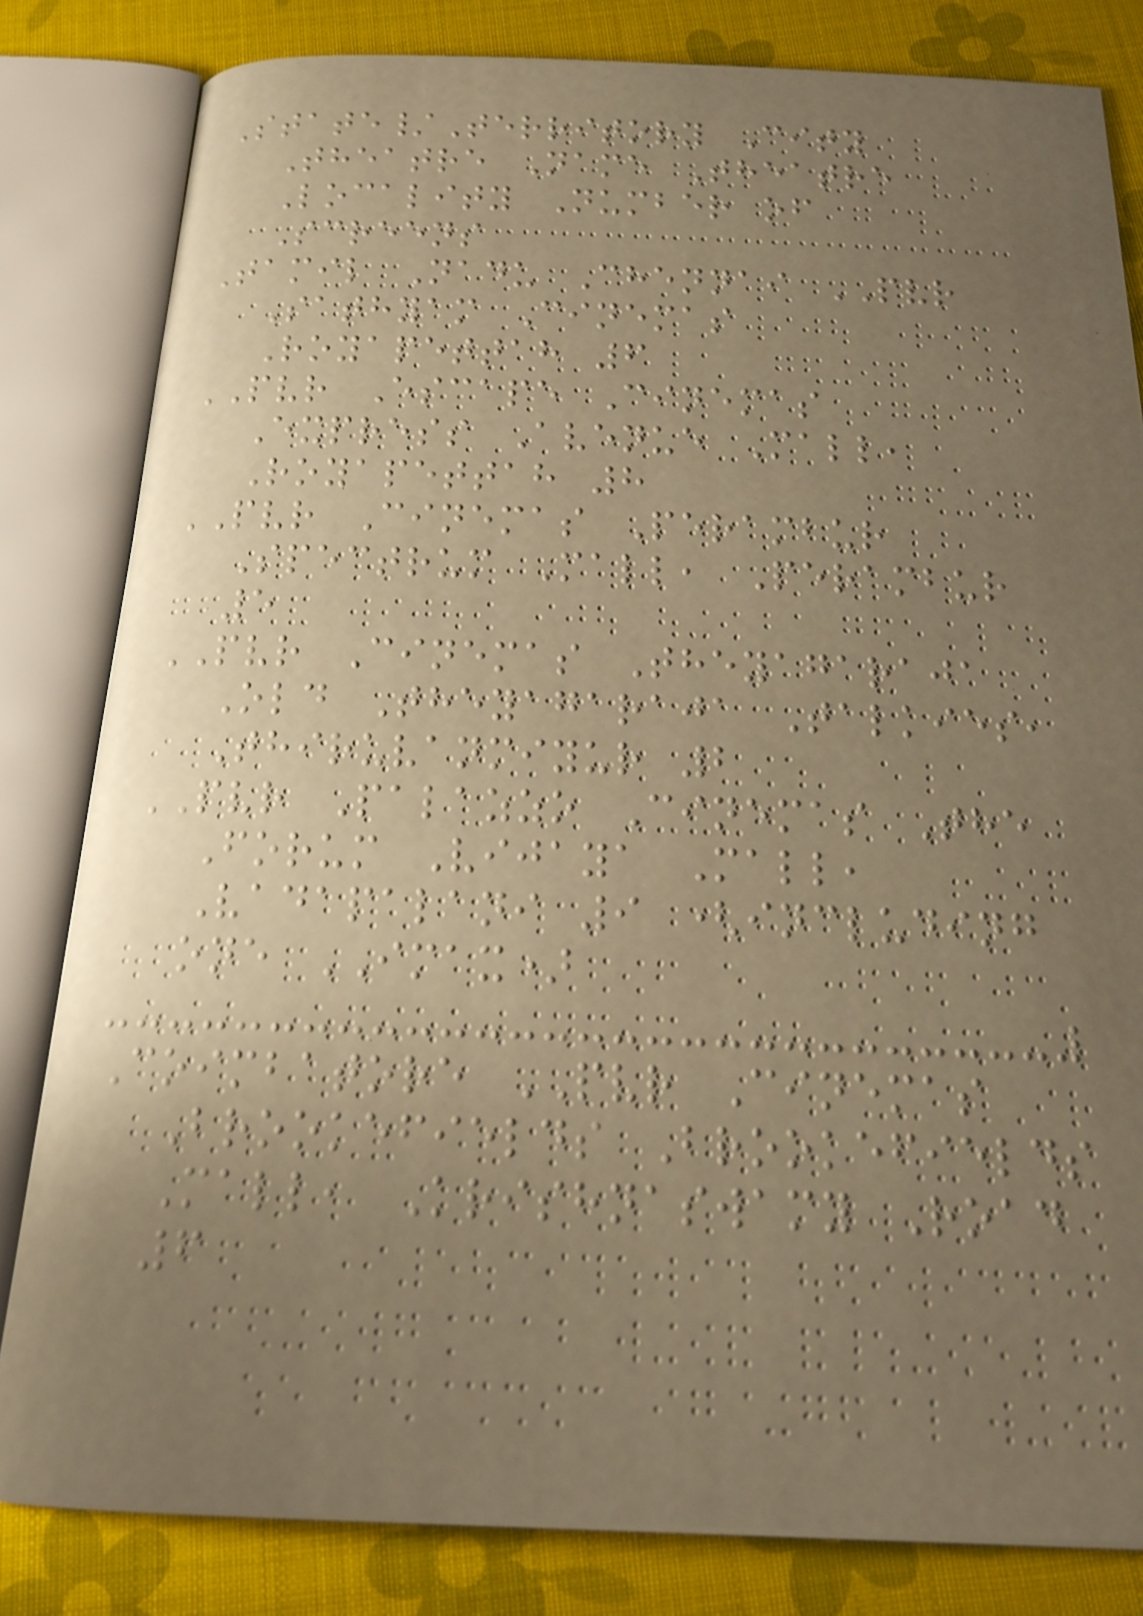State/Territory City
Theatre Name Theatre
Locality Number of
Screens
Tamil Nadu Chennai PVR
Sathyam Cinemas
Royapettah 6
PVR Escape Cinemas
Express Avenue Mall,
Royapettah 8
PVR Cinemas Perambur
Spectrum Mall, Perambur
5
PVR Cinemas Theyagaraja
Old Theyagaraja Talkies,
Thiruvanmiyur 2
PVR Palazzo Cinemas The
Forum Vijaya Mall,
Vadapalani 9 (including
one IMAX)
Coimbatore PVR Cinemas
Brookefields Brookefields
Mall, Krishnaswamy Road
6
